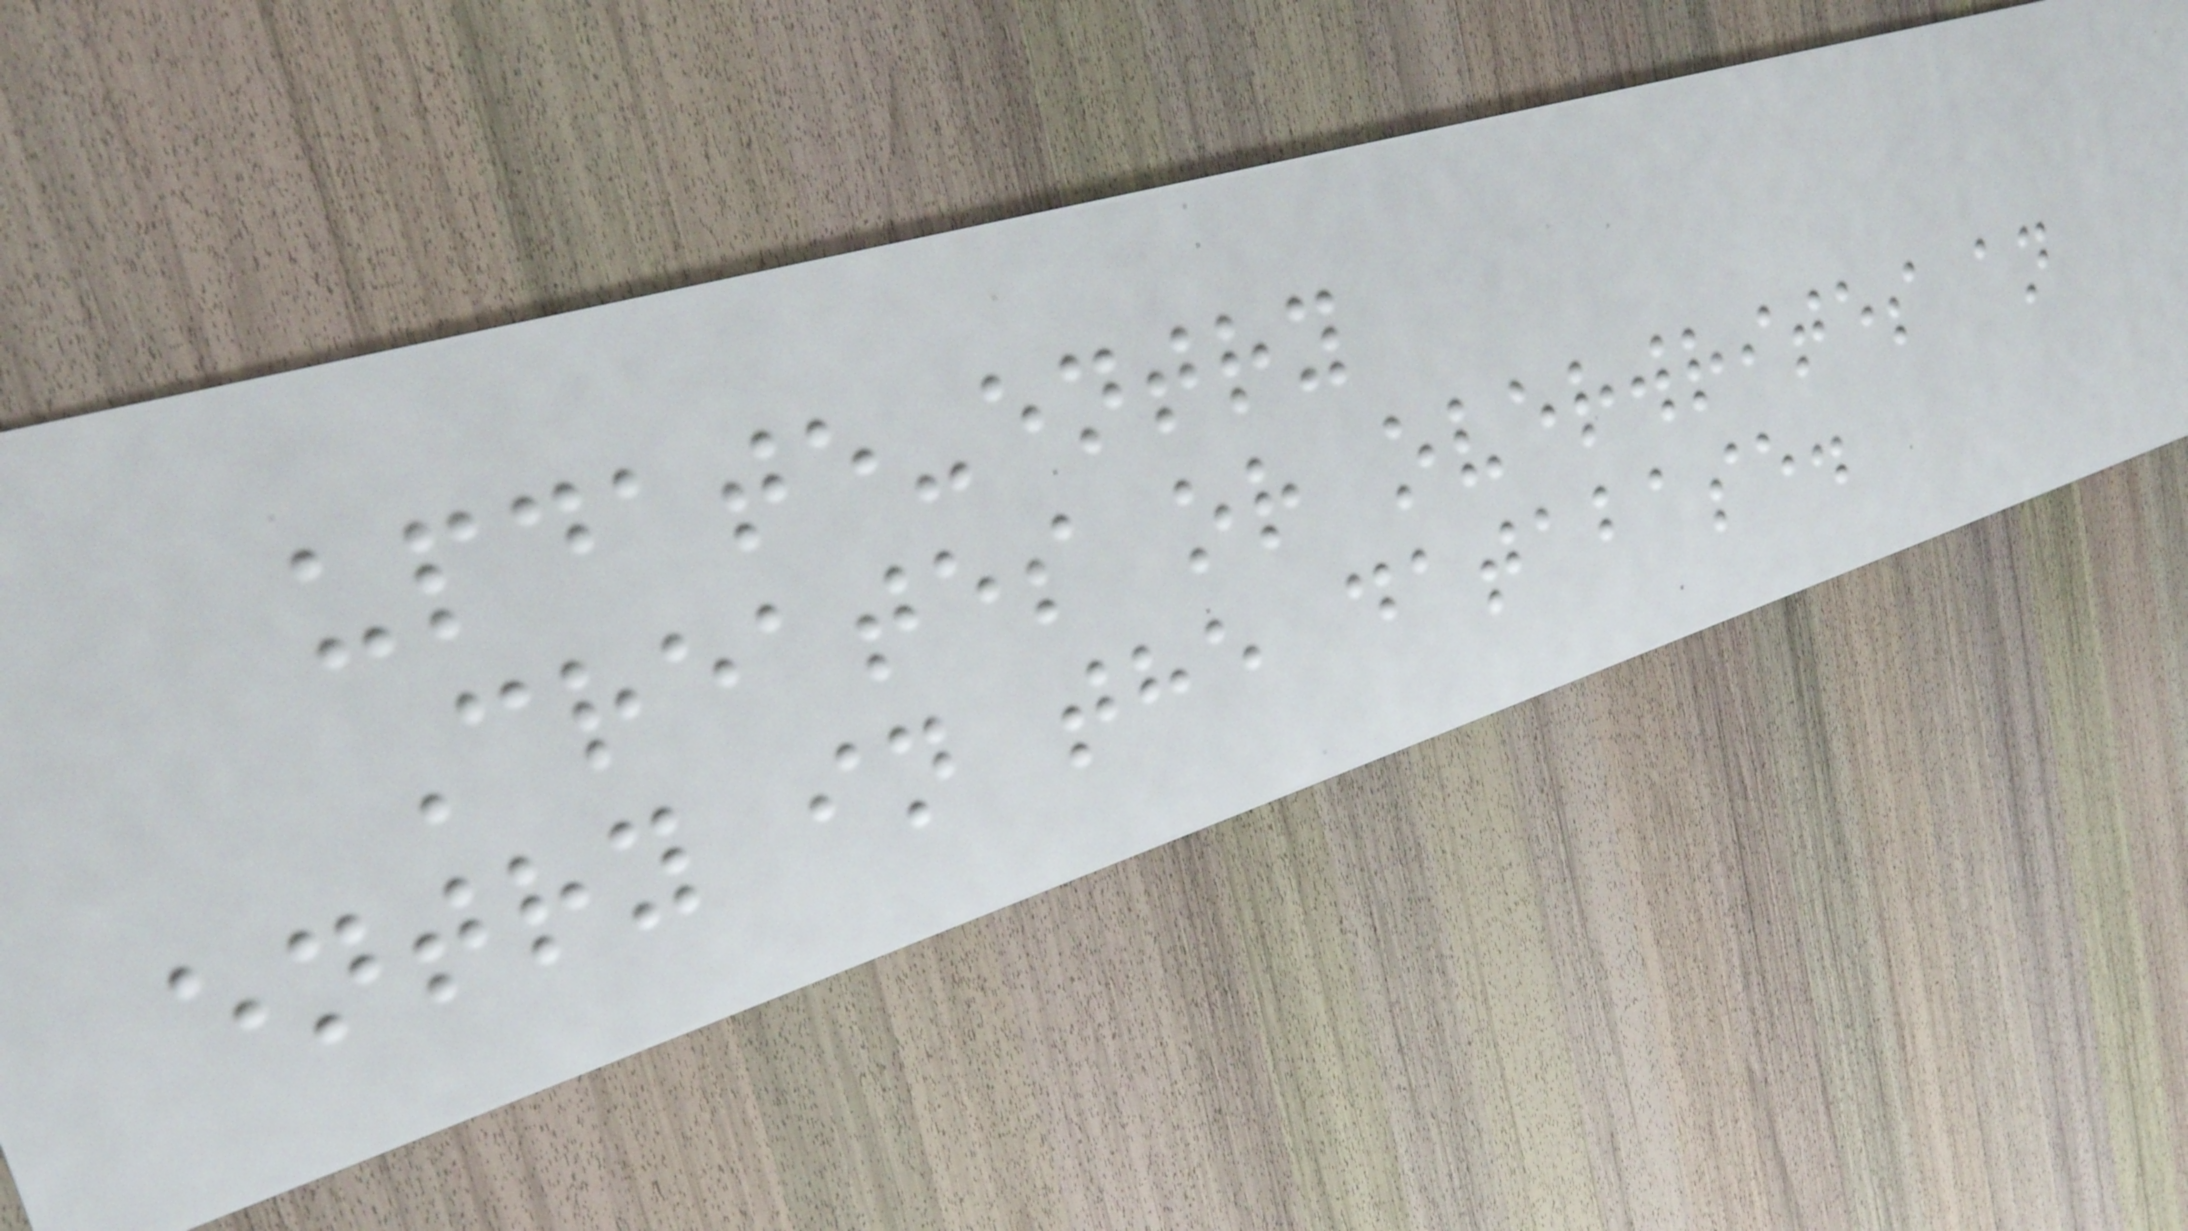update-entry
Creates or overwrites an
entry in the database.
